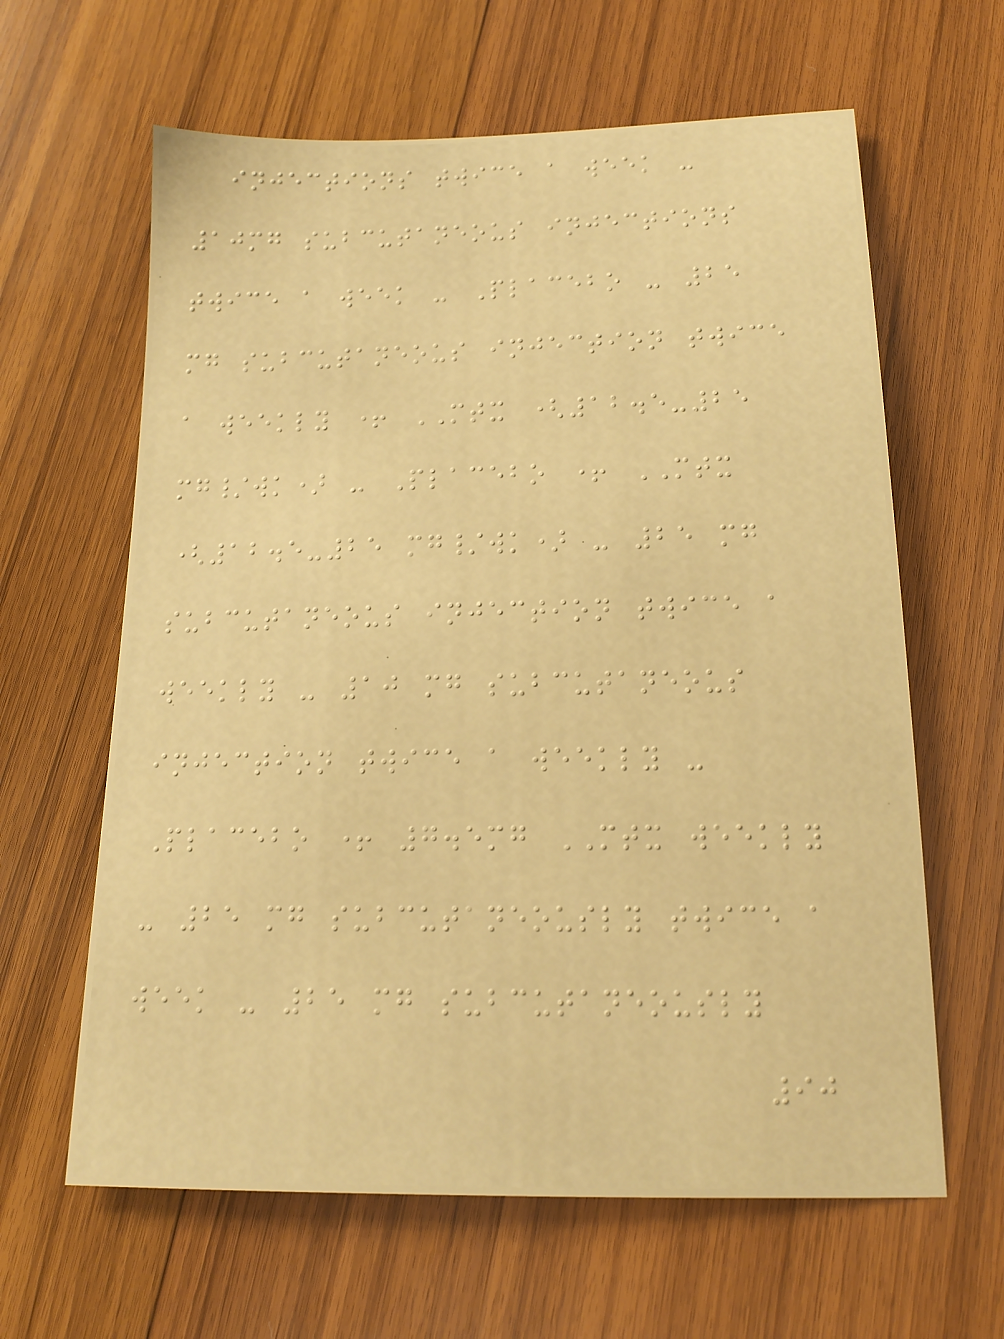injections twice a week -
10mg subcutaneous injections
twice a week - Placebo - 25
mg subcutaneous injection twice
a weekly + MTX (12.5-25
mg/wk) - Placebo + MTX
(12.5-25 mg/wk) - 25 mg
subcutaneous injection twice a
weekly - 10 mg subcutaneous
injection twice a weekly -
Placebo + 7.5mg MTX weekly
- 25 mg subcutaneously twice a
week - 25 mg subcutaneously
90
